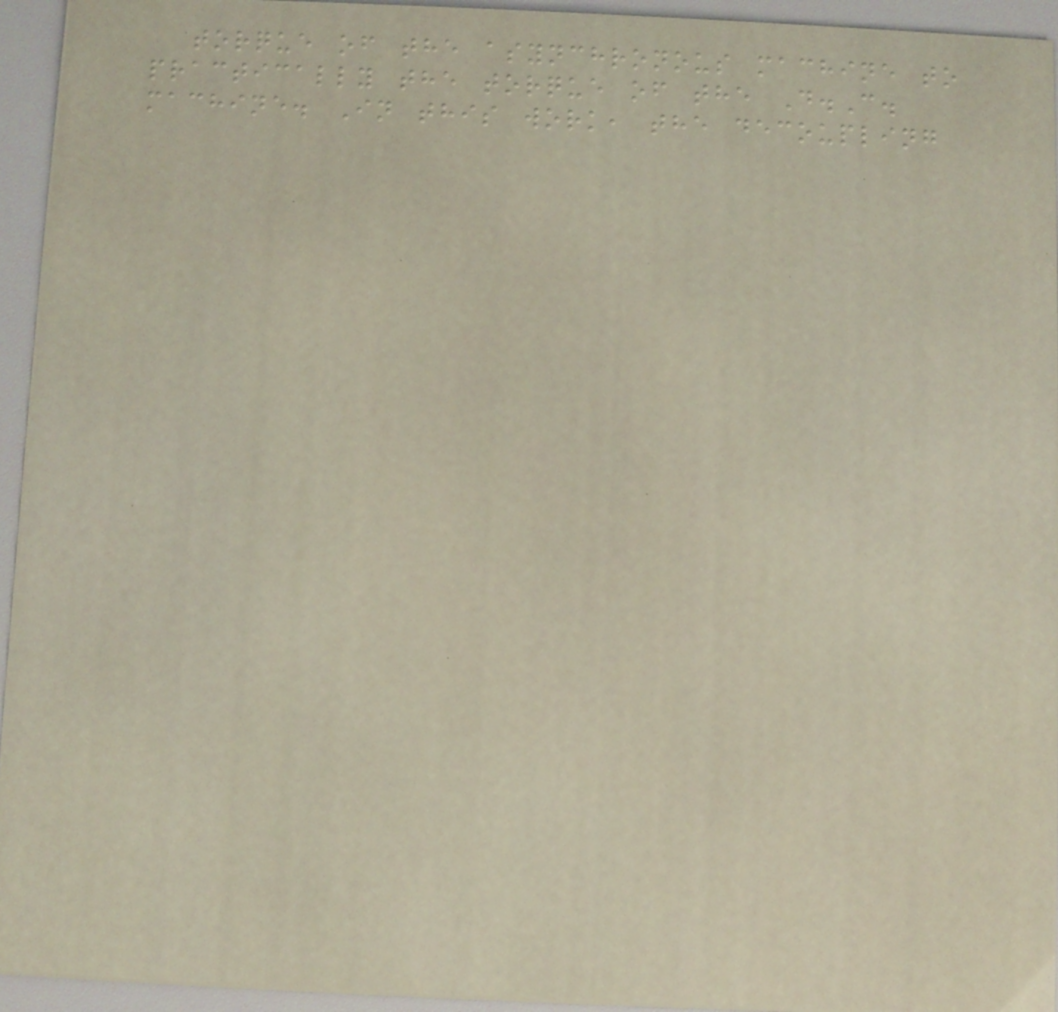torque of the asynchronous machine to
practically the torque of the D.C.
machine. In this work, the decoupling
